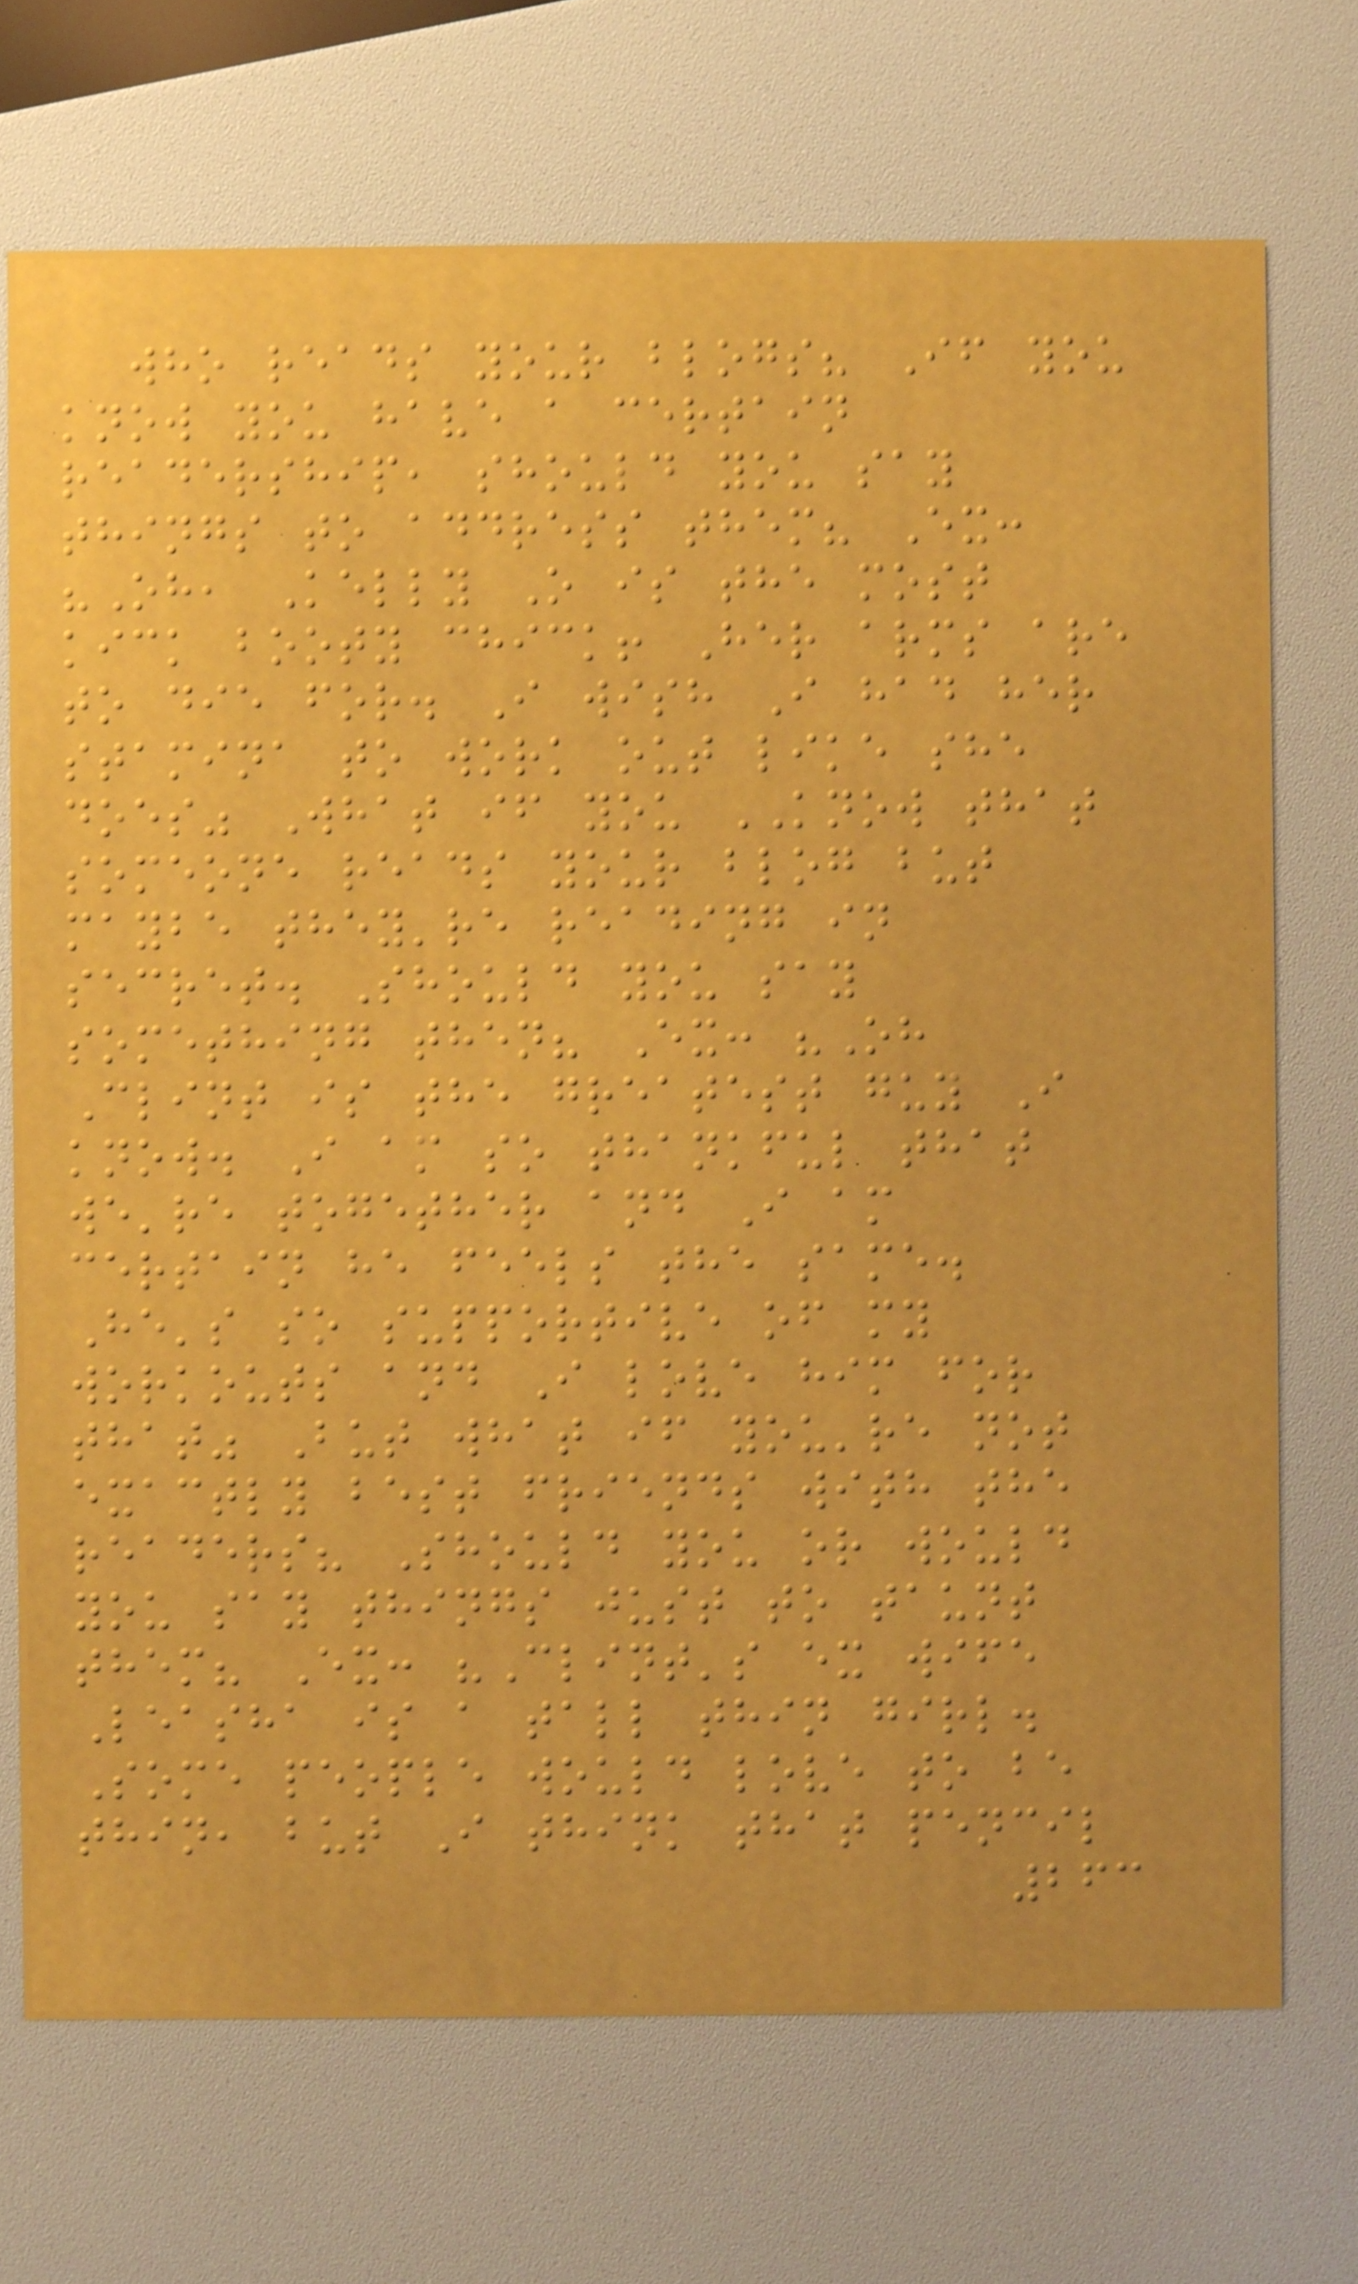who reads your blogs? If you
know you have a certain
readership, should you say
things to address them? Ex:
"Oh, Kelly O is the most
kick booty chick! Her arms are
to die for. I wish I had her
stamina to work out like she
does" What if you KNOW that
someone reads your blog but
maybe they're reading in
secret. Should you say
something then? Ex: "Oh
Clint is the greatest guy I
know. I am so thankful that
we're together and I am
certain he feels the same.
He's so supportive of my
workouts and I love him for
that" But what if you're not
exactly best friends with the
readers? Should you or would
you say things just to taunt
them? Ex: "Clint's ex wife
Leasha is a tall thin girl.
Some people would love to be
thin, but I think that pencil
263
